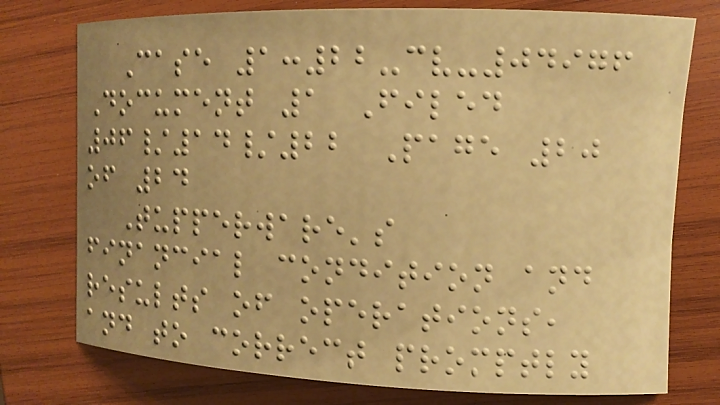Case 1:22-cv-04976
Document 1 Filed
06/14/22 Page 20
of 24
Tupperware's
financial condition and
results of operations,
and to correct promptly
